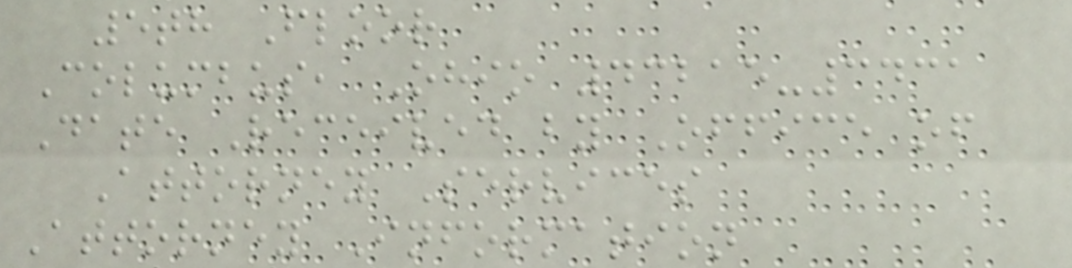5th Floor
Columbus, Ohio 43215-3431
Date Received by Office of
Attorney Services
Attorney Information
